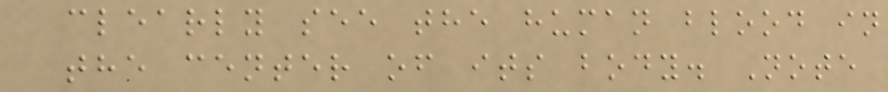clearly see the human blood in
the center of its body. Note
